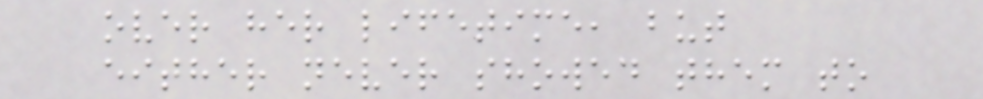over her lifetime, but
either never showed them to
